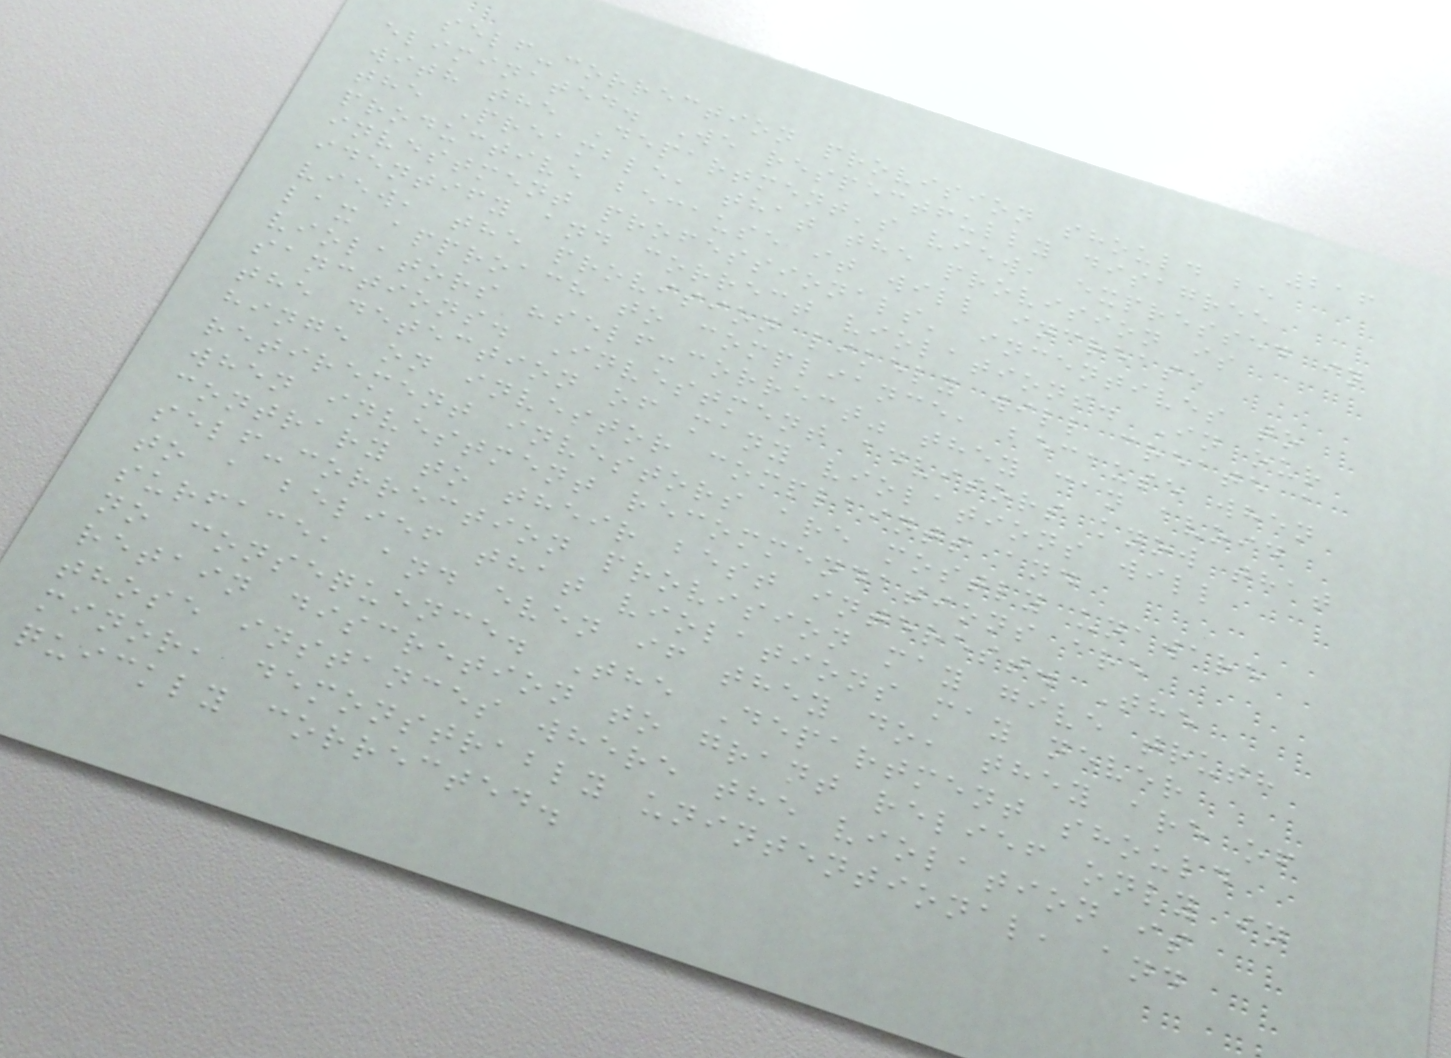216
self-correction provision should be
eliminated. We respectfully disagree
with the Department's view, expressed in
the Preamble, that the provision is
productive because it will increase
investment professionals' incentives to
identify and correct violations. In our
view, the provision likely will create a
lax approach to compliance, because when
violators "self-correct" they can avoid
sanctions. Investment advisors know that
the detection of many violations will
hinge on investor complaints and
retirement investors are mostly unaware
when investment recommendations are
contrary to their best interest. The
self-correction provision may give truth
to a belief that violations may never
surface, and even if they do, they are of
no consequence. The Department should
retain discretion to grant relief only in
those instances where the violation is
minor, demonstrably unintentional, and
quickly corrected.
